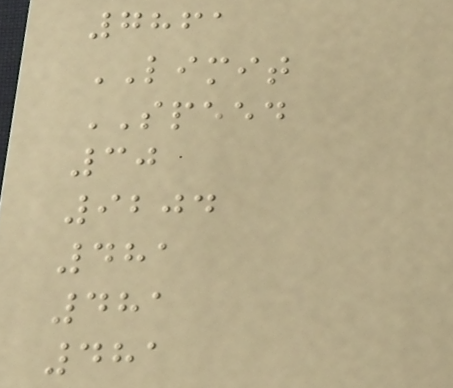7861
LIMIT
SPEED
30
9204
481
481
481
